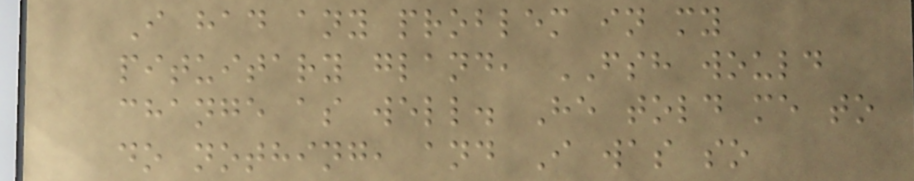I had any problem in my
pituitary gland, FSH would
change as well. He told me to
do nothing, and I was so
